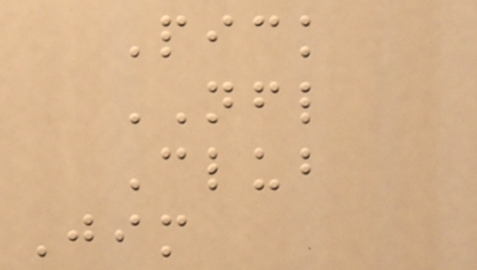Pick
NFL
Club
Jim
